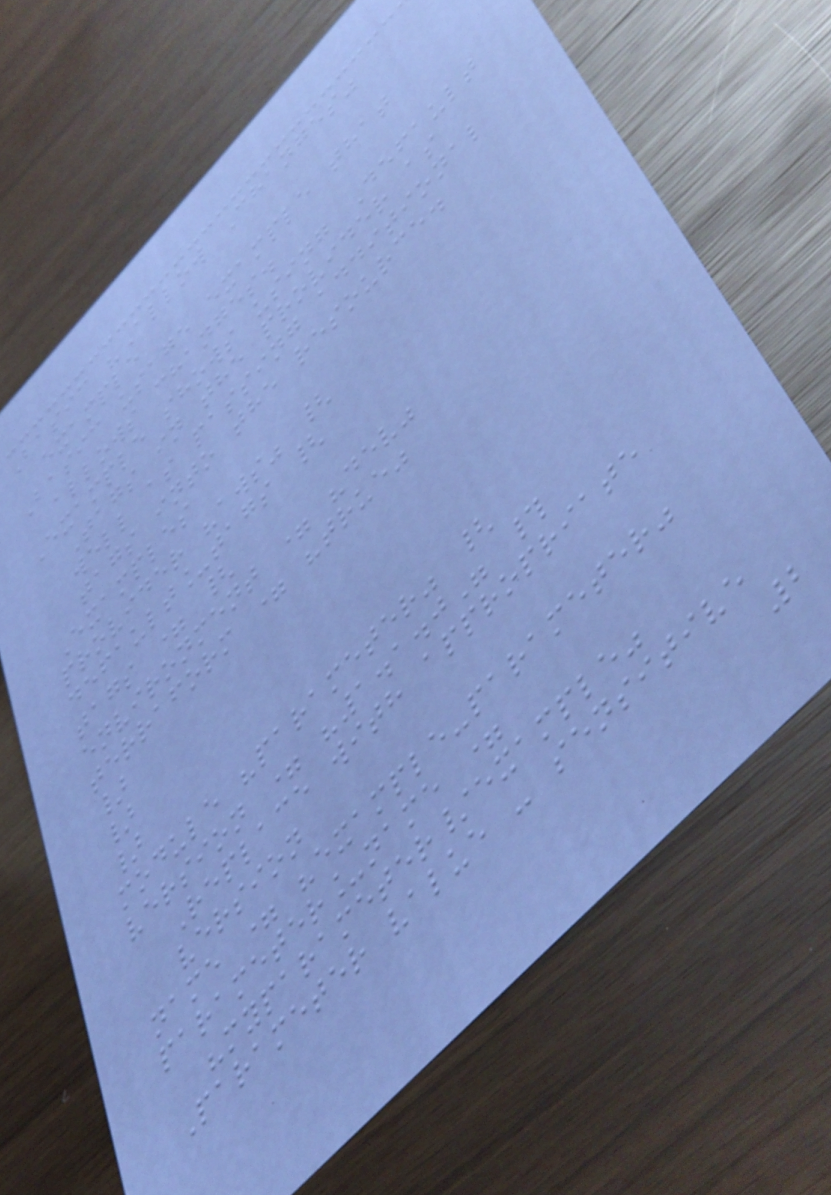Basic "Allow Changes"
example
Basic usage example that
allows changes.
Example shows using Default
Tags in the provider as
well as passing additional
tags into the resource.
Examples
provider "aws" {
default_tags {
tags = {
environment = "dev"
terraform = "true"
}
}
}
module "parameter" {
version = "1.1.0" #
Replace with appropriate
version
name = "example-parameter"
parameter_name =
"myparameter/example"
Parameter value - sensitive
2
